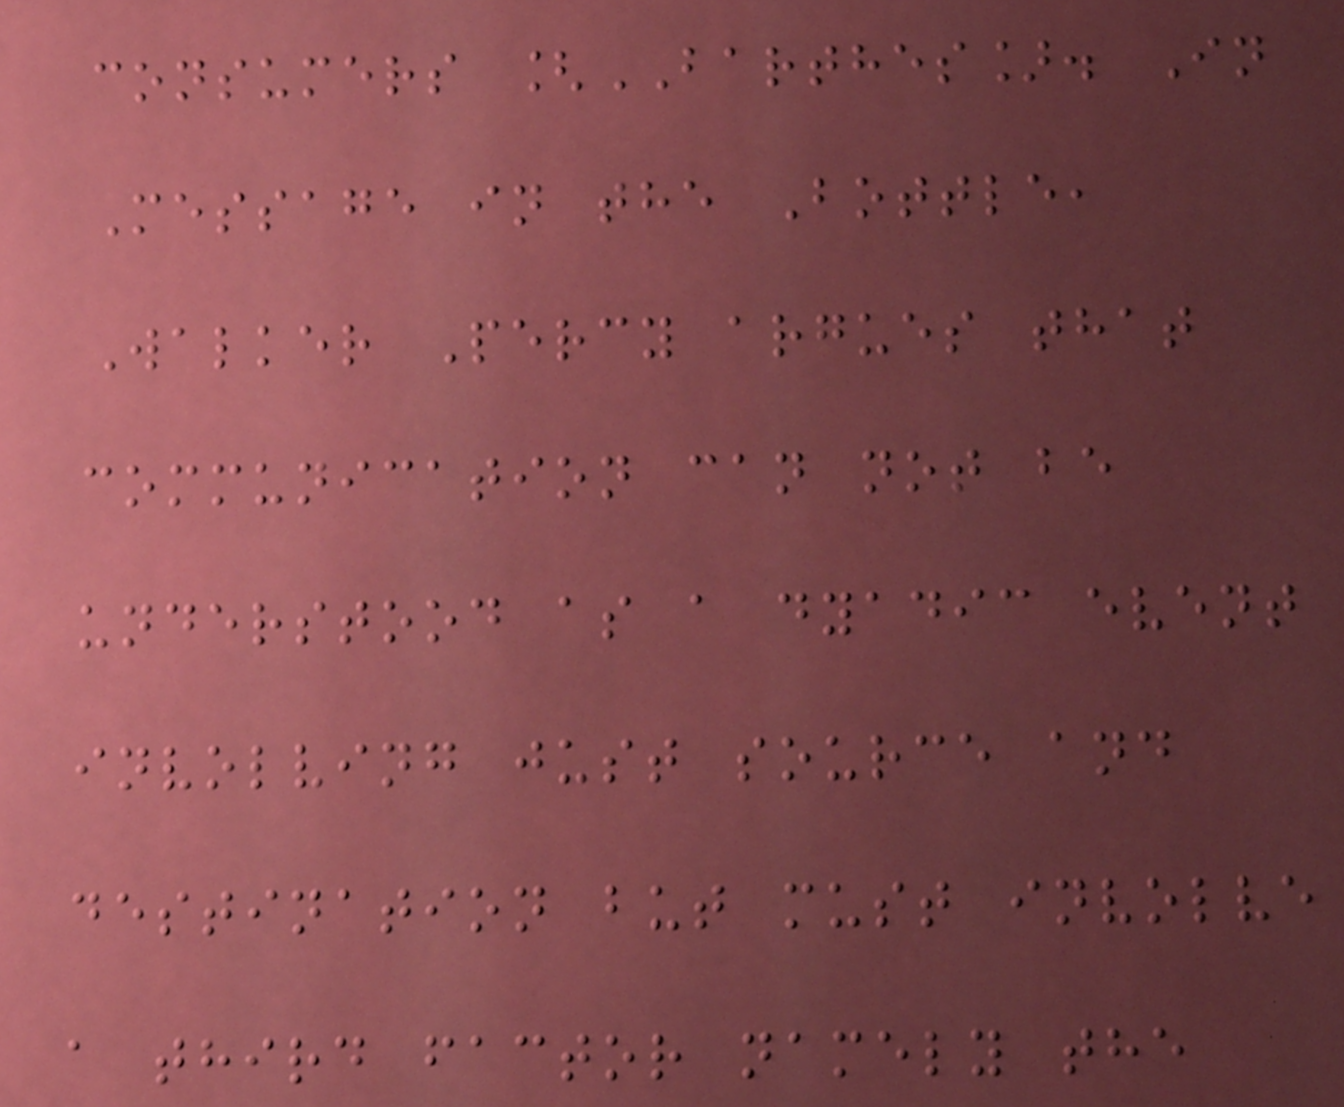consumers [BARTHES]. In
Message in the Bottle,
Walker Percy argues that
communication can not be
understood as a dyadic event
involving just source and
destination but must involve
a third factor namely the
